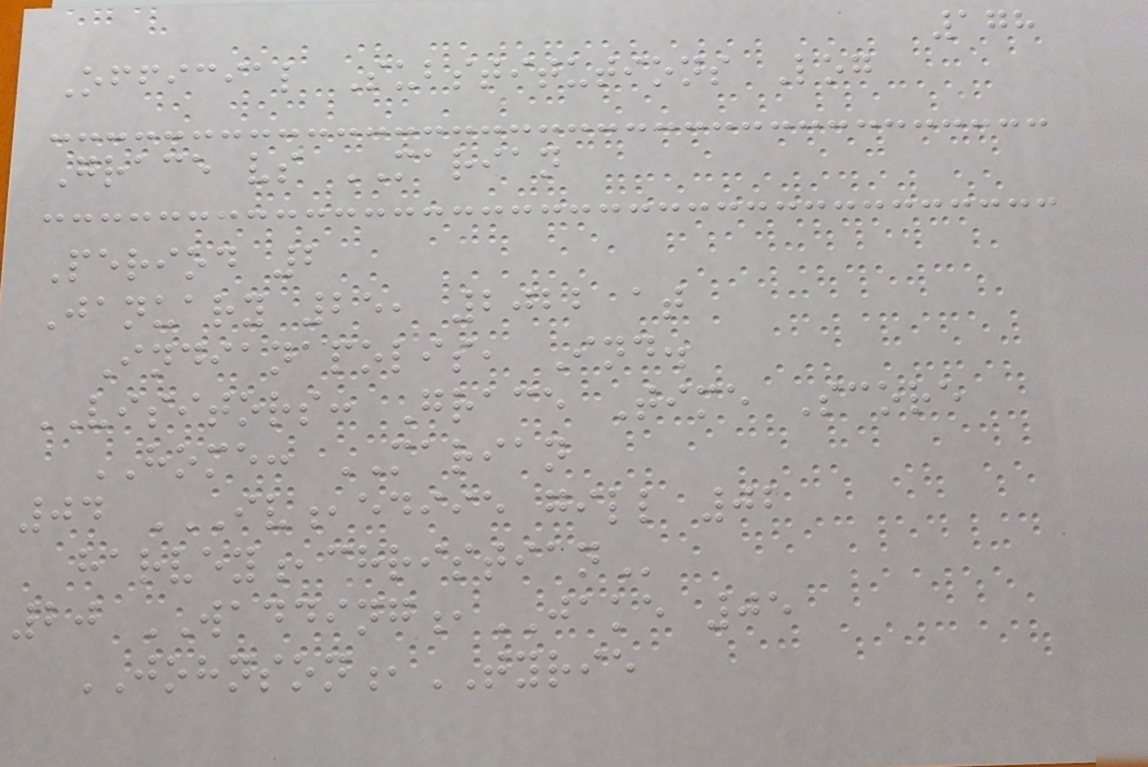178
Official Substitutions Log
Grace vs MARIAN
Period 2
January 25, 2022 at
Indianapolis, Ind.
VISITORS: Grace Time Score
HOME: MARIAN
04 IV,EDIIE GILL 02
HARVEY,CHRISTIAN
20 WADDING,JAKE 05
JOHNSON,TYRIE
